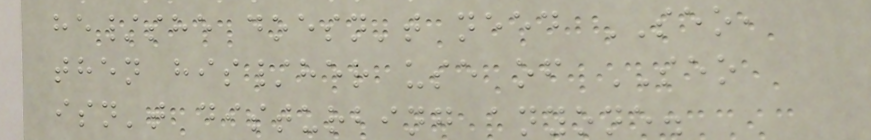he/she doesn't need SEO,
then his/her use of SEO
isn't disturbing anyone.
